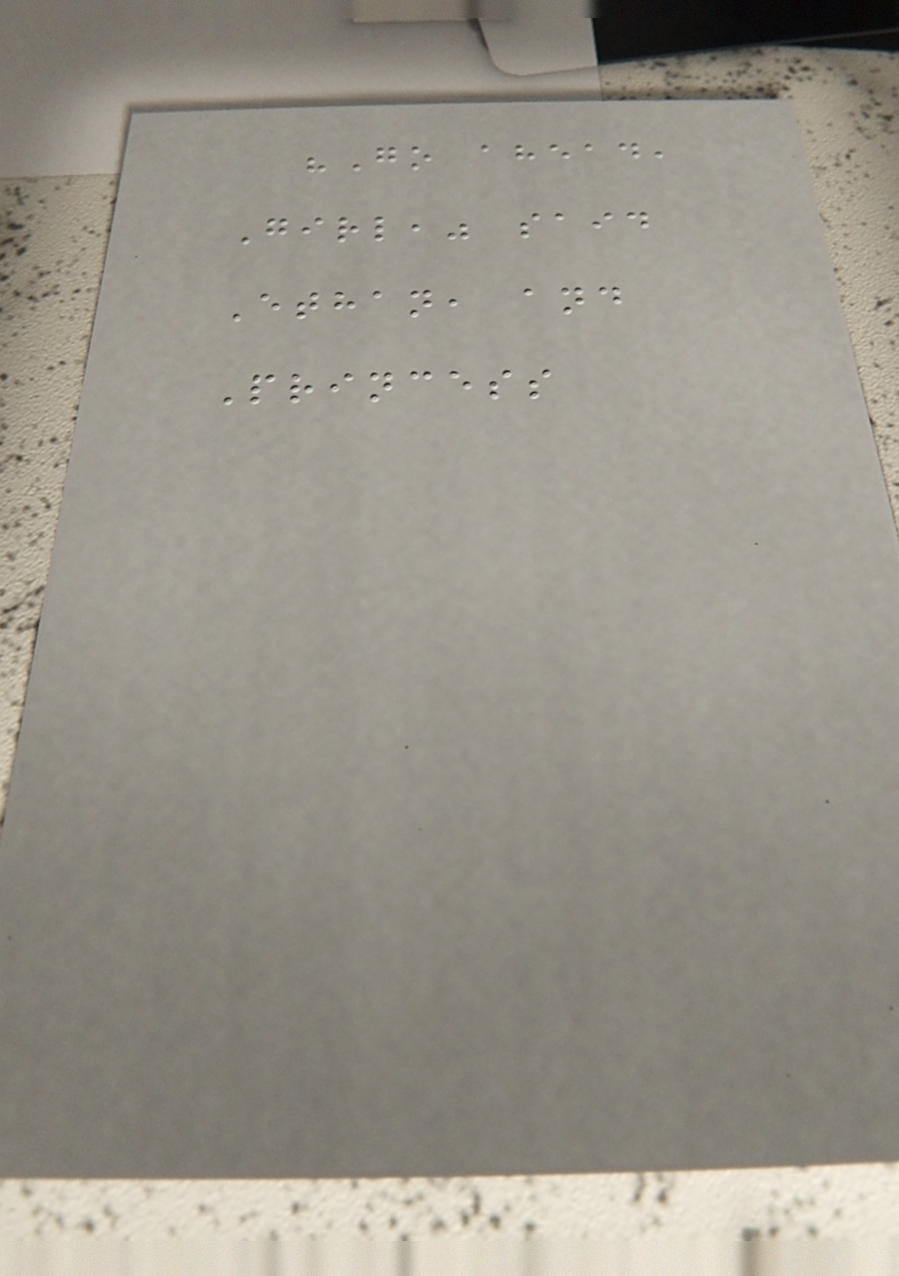"Go ahead,
Girl," said
Ethan, and
Princess
